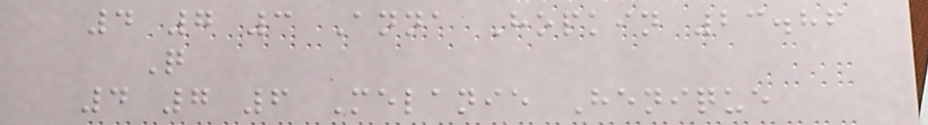4 7 3 Anna Hopkin 23.86
Q
4 7 6 Melanie Henique
